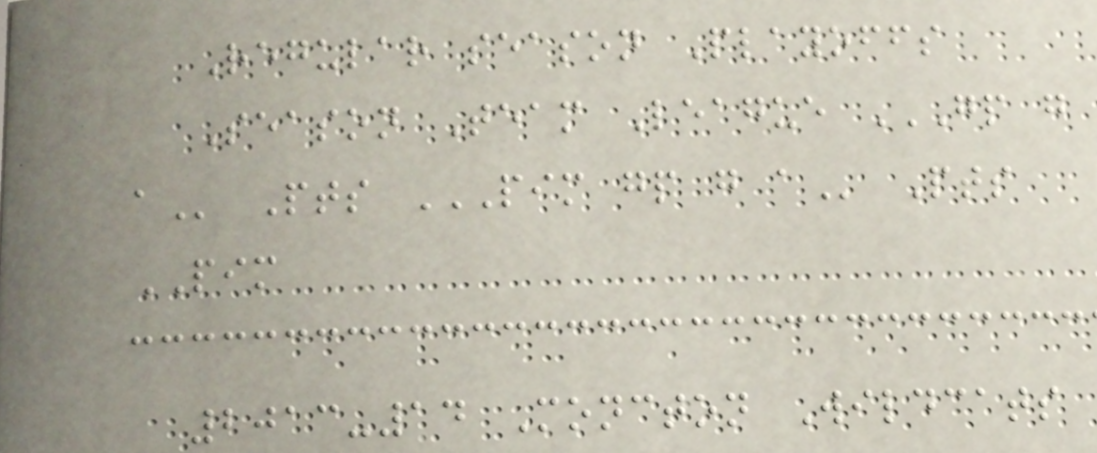Regular season Playoffs
Season Team League GP G
A Pts PIM GP G A Pts
PIM
2013-14 Moncton Wildcats
